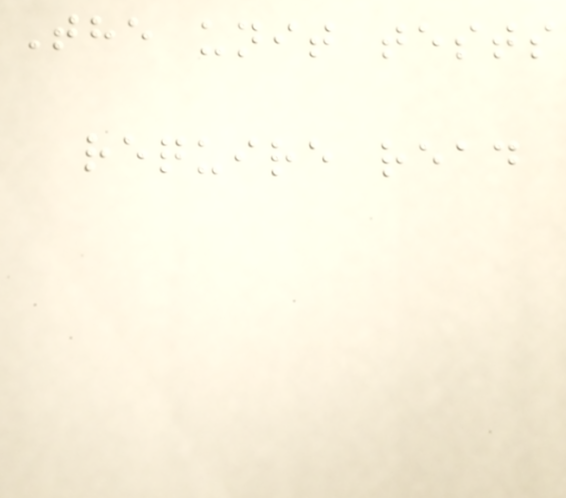The unit tests
require read
